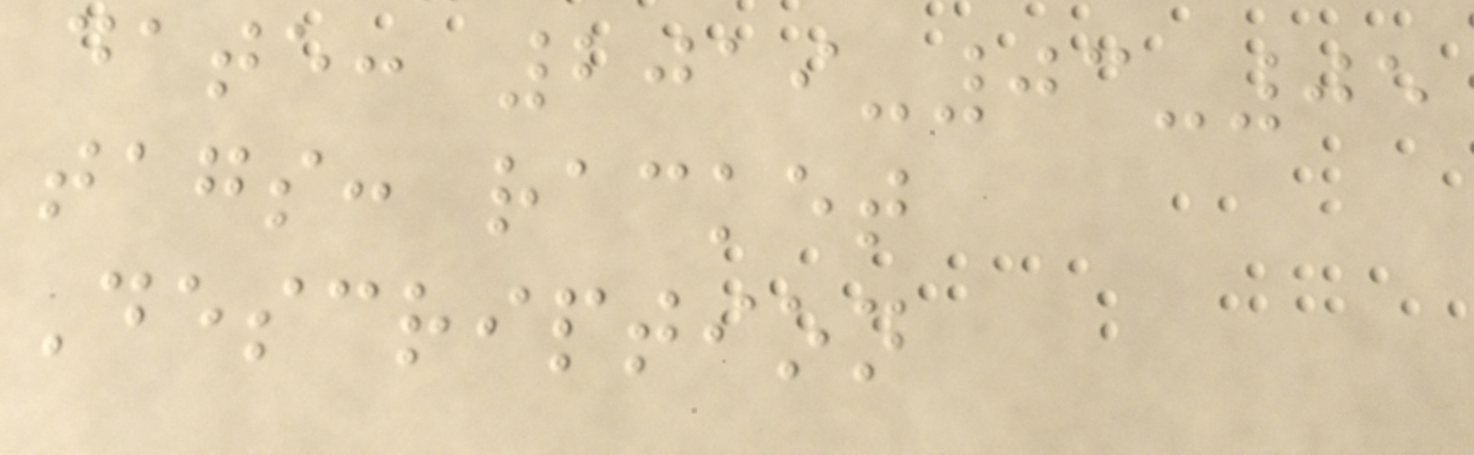date: 2019-03-05
tags: racket
Description
